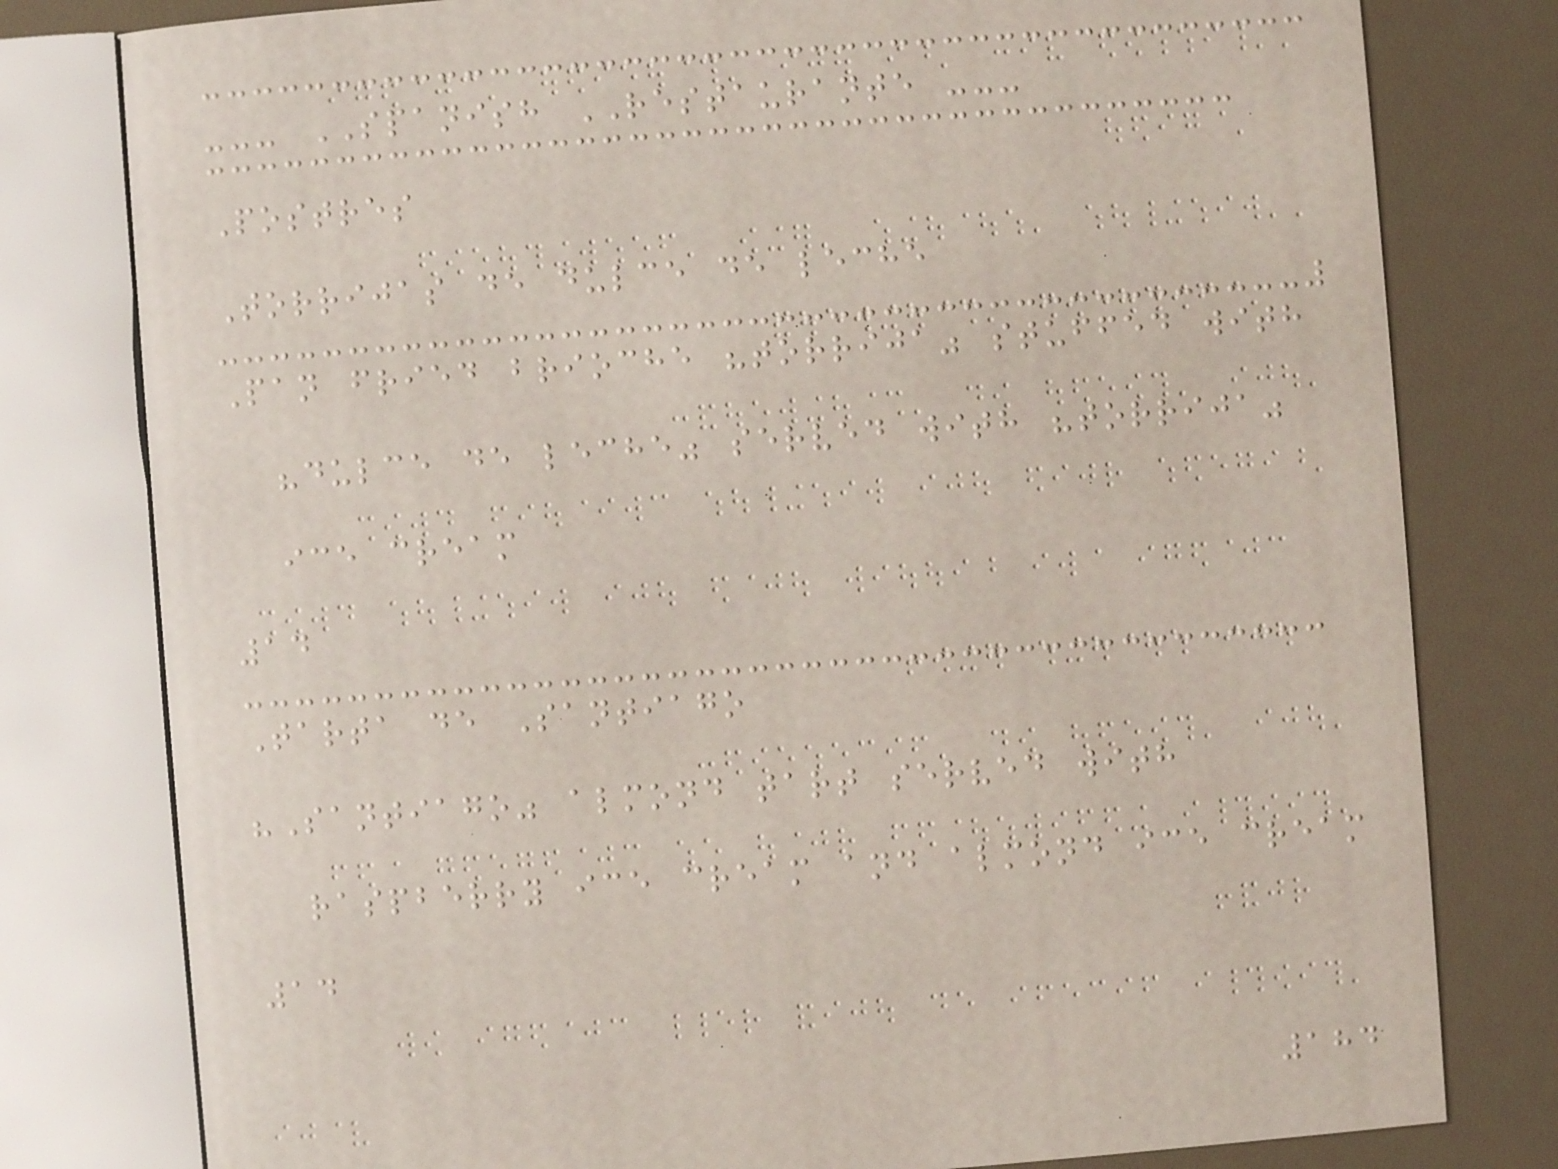--- SPANISH RESTAURANTE ---
Postres
Torrijas de dulce de leche
Pan fried brioche "torrija" stuffed with
"dulce de leche" served with "torrija"
ice cream
14
Tarta de Santiago
"Santiago" almond tart served with
raspberry ice cream and almond ice cream
14
184
